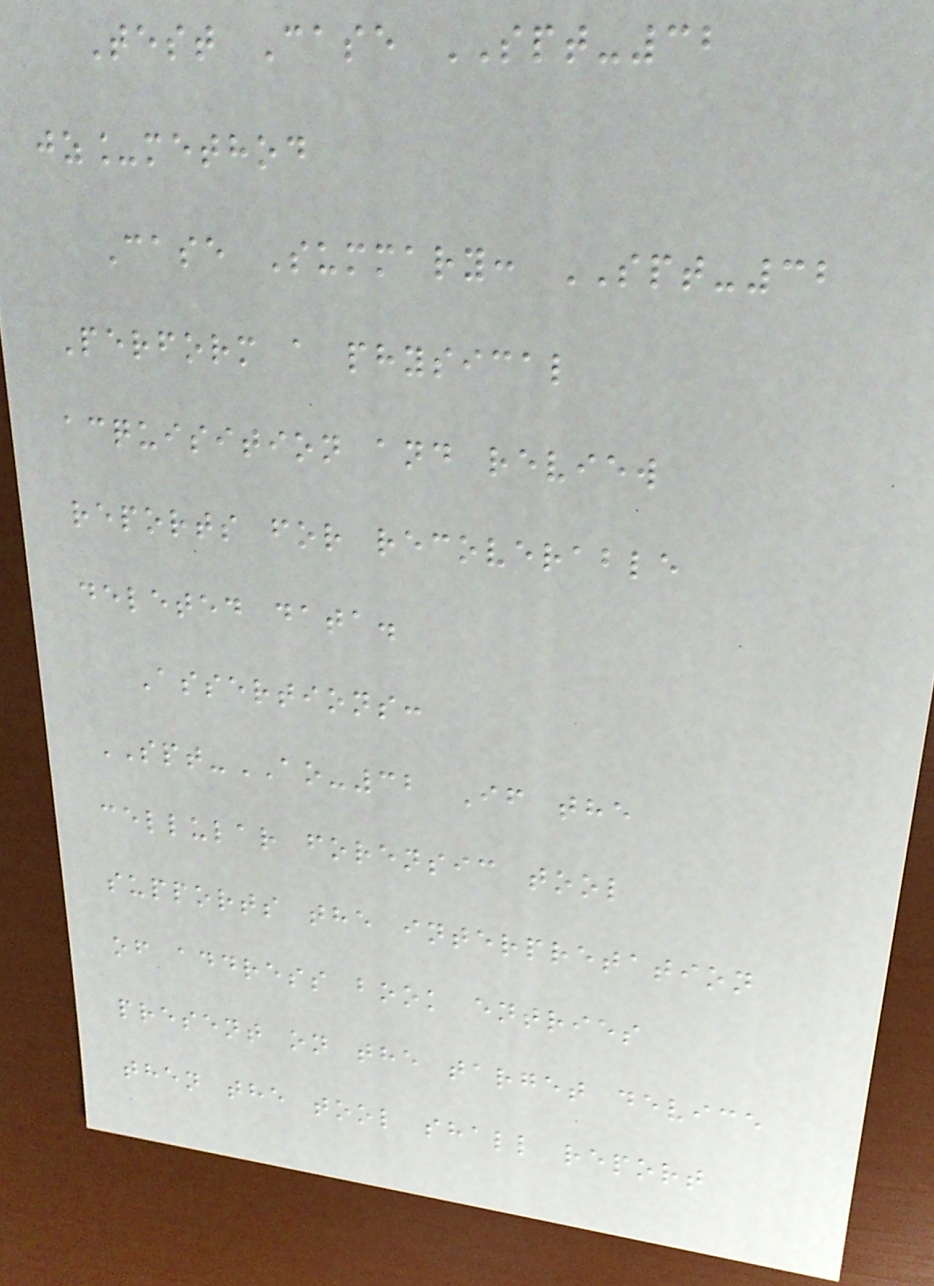Test Case SPT-32
jz_method
Case Summary: SPT-32
Perform a physical
acquisition and review
reports for recoverable
deleted data.
Assertions:
SPT-AO-32 If the
cellular forensic tool
supports the interpretation
of address book entries
present on the target device
then the tool shall report
